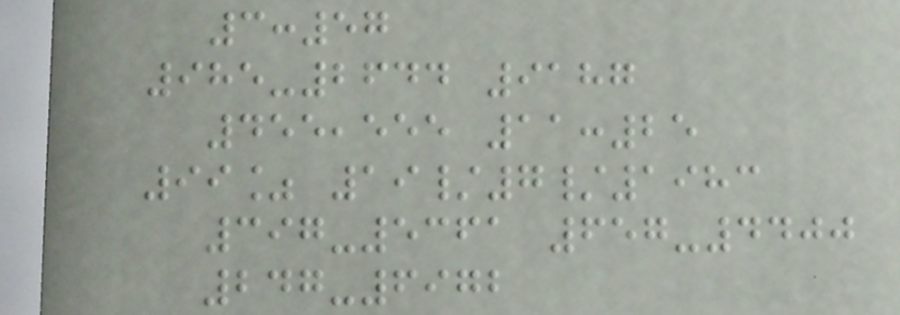3:57
985-2644 9187
455,555 11:25
99% 19/7/1983
397-5361 657-4400
247-6972
